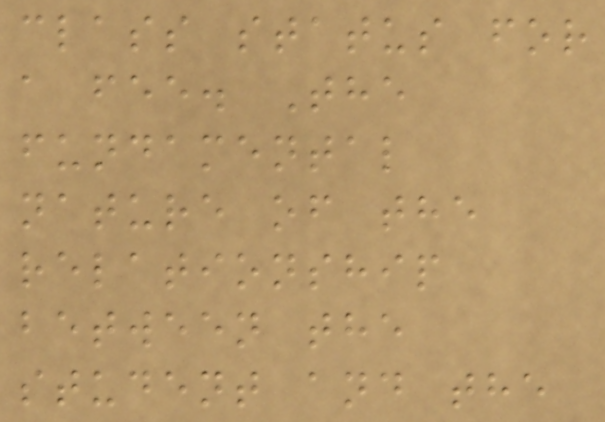class status for
a fee. The
fundamental
nature of the
relationship
between the
student and the
